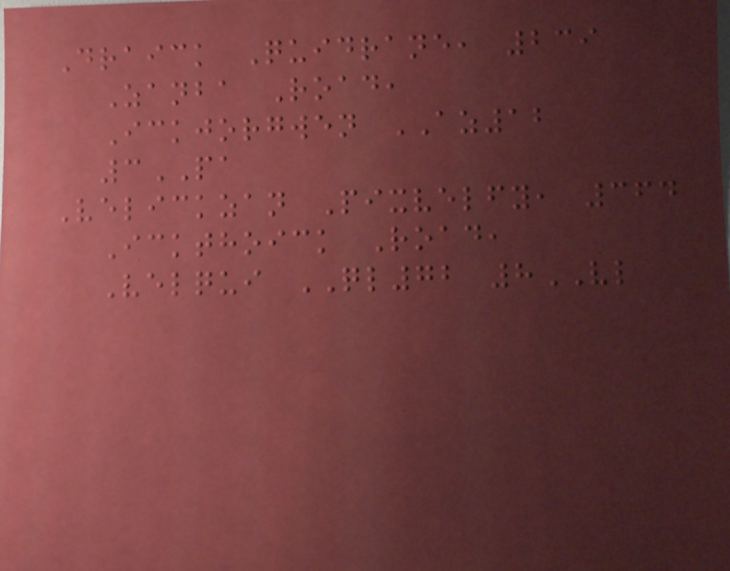Draick Quidrane, 239
Zanba Road,
Ickjorgwen AZ12
3PA
Velickzan Pixvelfy, 364
Ickthoick Road,
Velqui QL72 8VL
